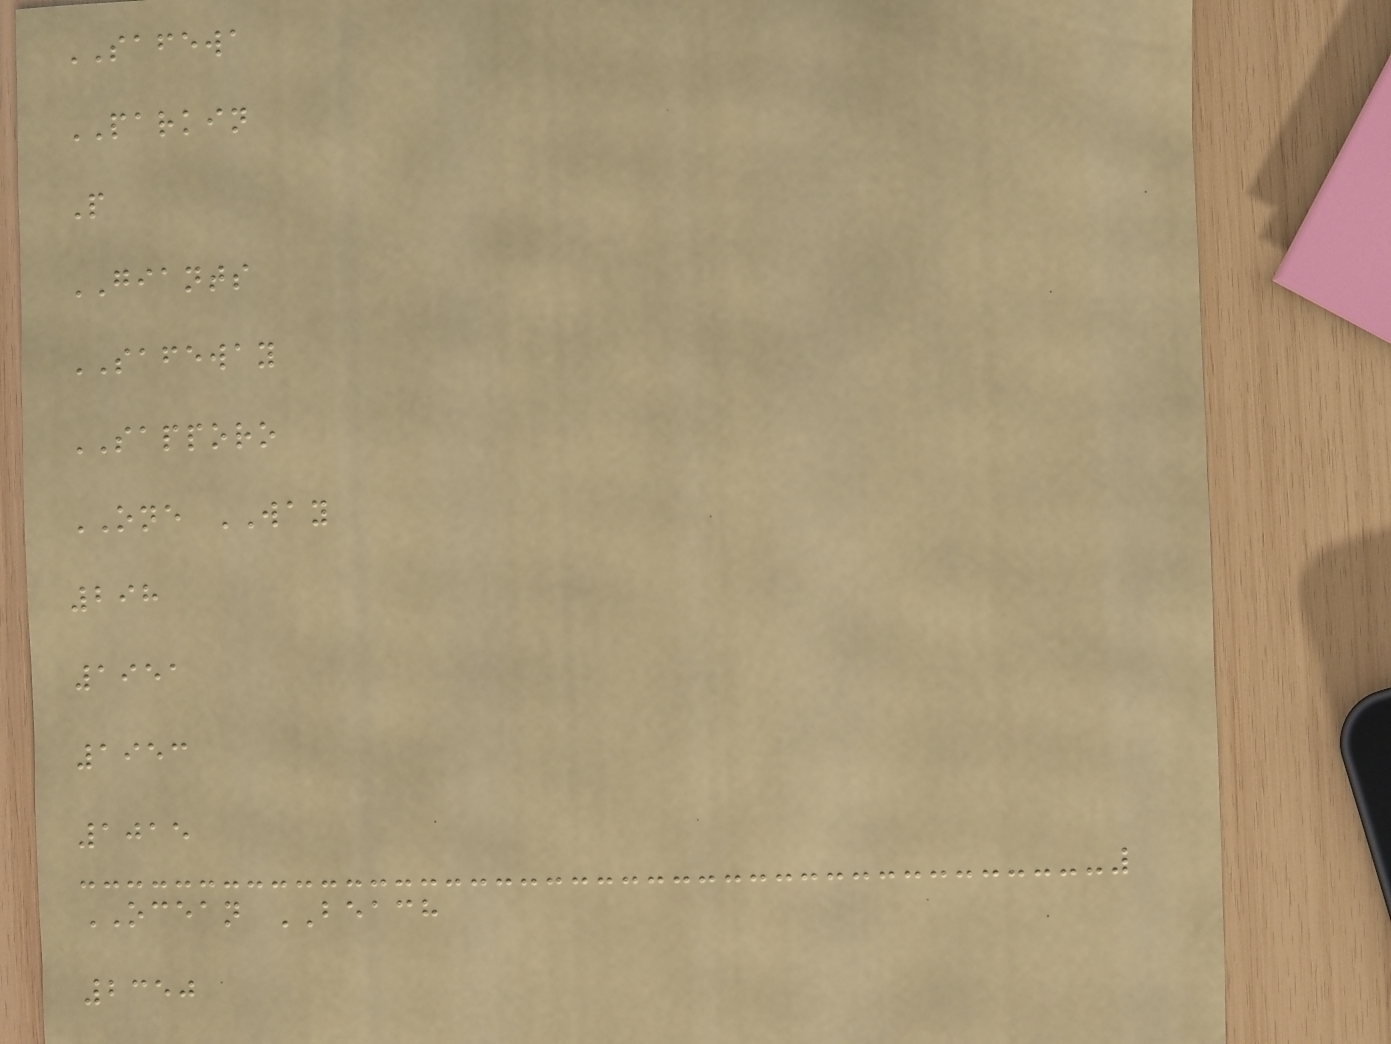SAFEWA
PARKIN
P
GIANTS
SAFEWAY
SAPPORO
ONE WAY
298
1951
1953
1015
OCEAN BEACH
2350
